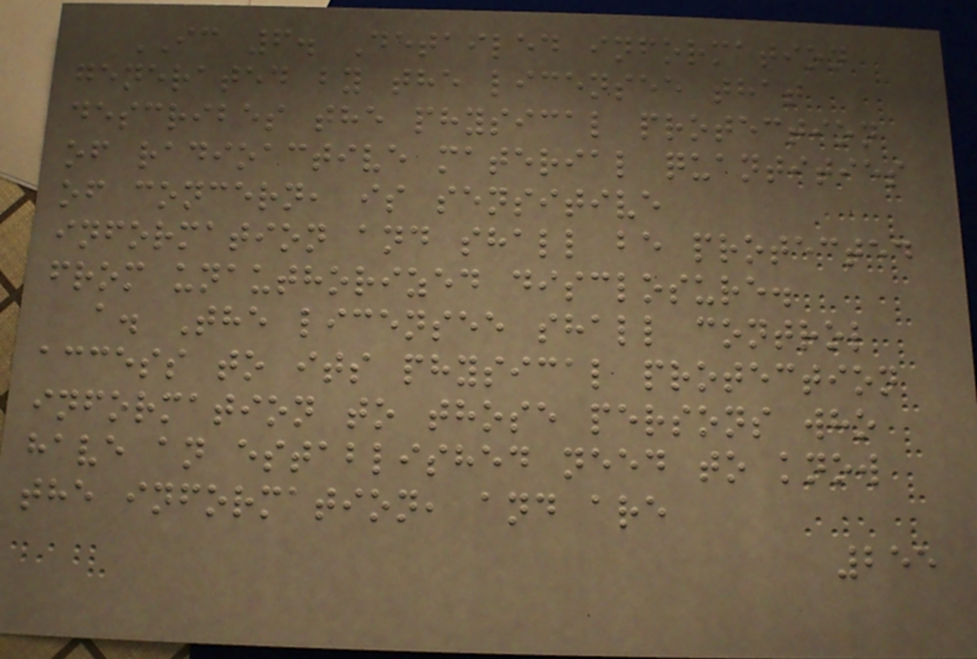IC 6. Detailed information
generated by the licensee that
describes the physical protection
of radioactive material quantities
of concern, is sensitive
information and shall be protected
from unauthorized disclosure.
a. The licensee shall control
access to its physical protection
information to those persons who
have an established need to know
the information, and are
255
